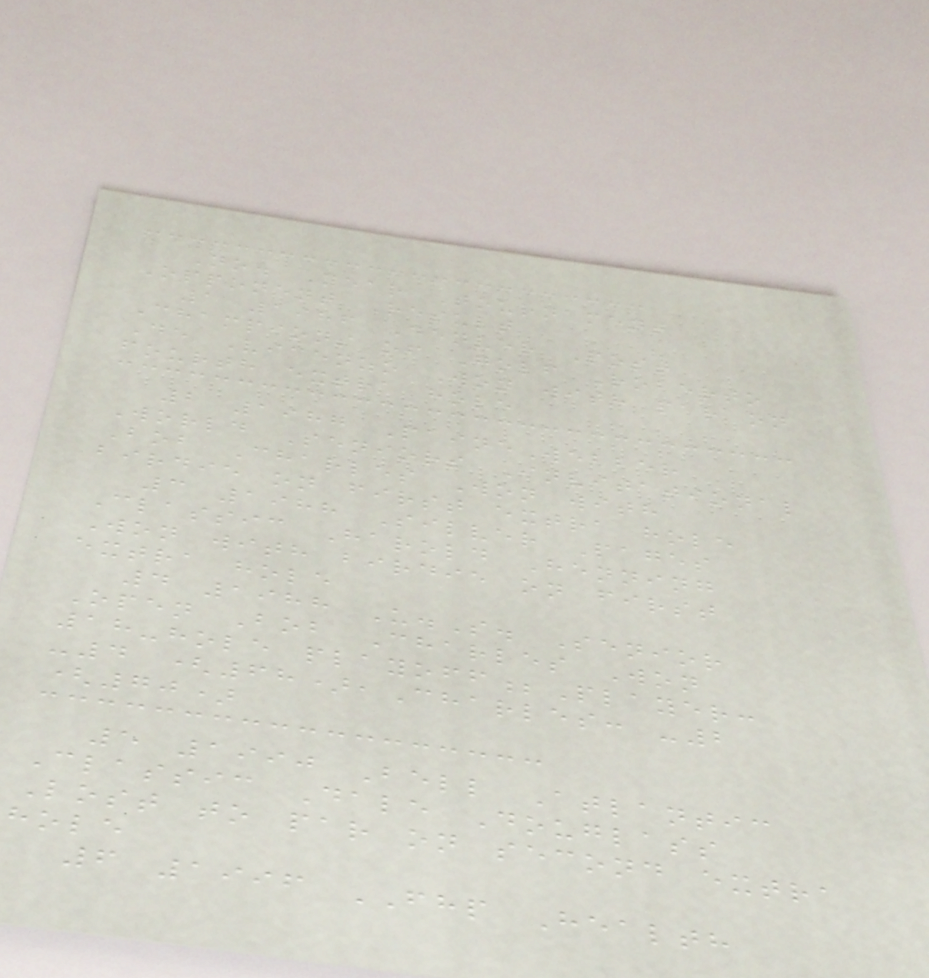No. Year Tournament
Opponent Result
1 1986 Denver Post
Champions of Golf Roberto
De Vicenzo Won with par on
fourth extra hole
2 1987 PaineWebber
World Seniors Invitational
Bob Charles Won with
birdie on first extra hole
3 1988 Silver Pages
Classic Harold Henning
Won with birdie on first
extra hole
4 1988 U.S. Senior
Open Bob Charles Won
18-hole playoff;Player:
-4 (68),Charles: -2
(70)
5 1990 Bell Atlantic
Classic Dale Douglass
Lost to par on second extra
hole
6 1996 FHP Health
